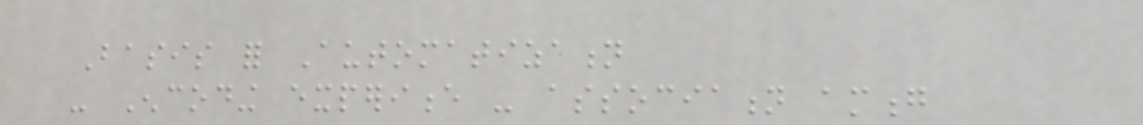Basis for Automatization
- Encoding experience - association among
